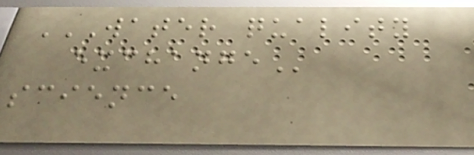WATER QUALITY
EXCHANGE
science
